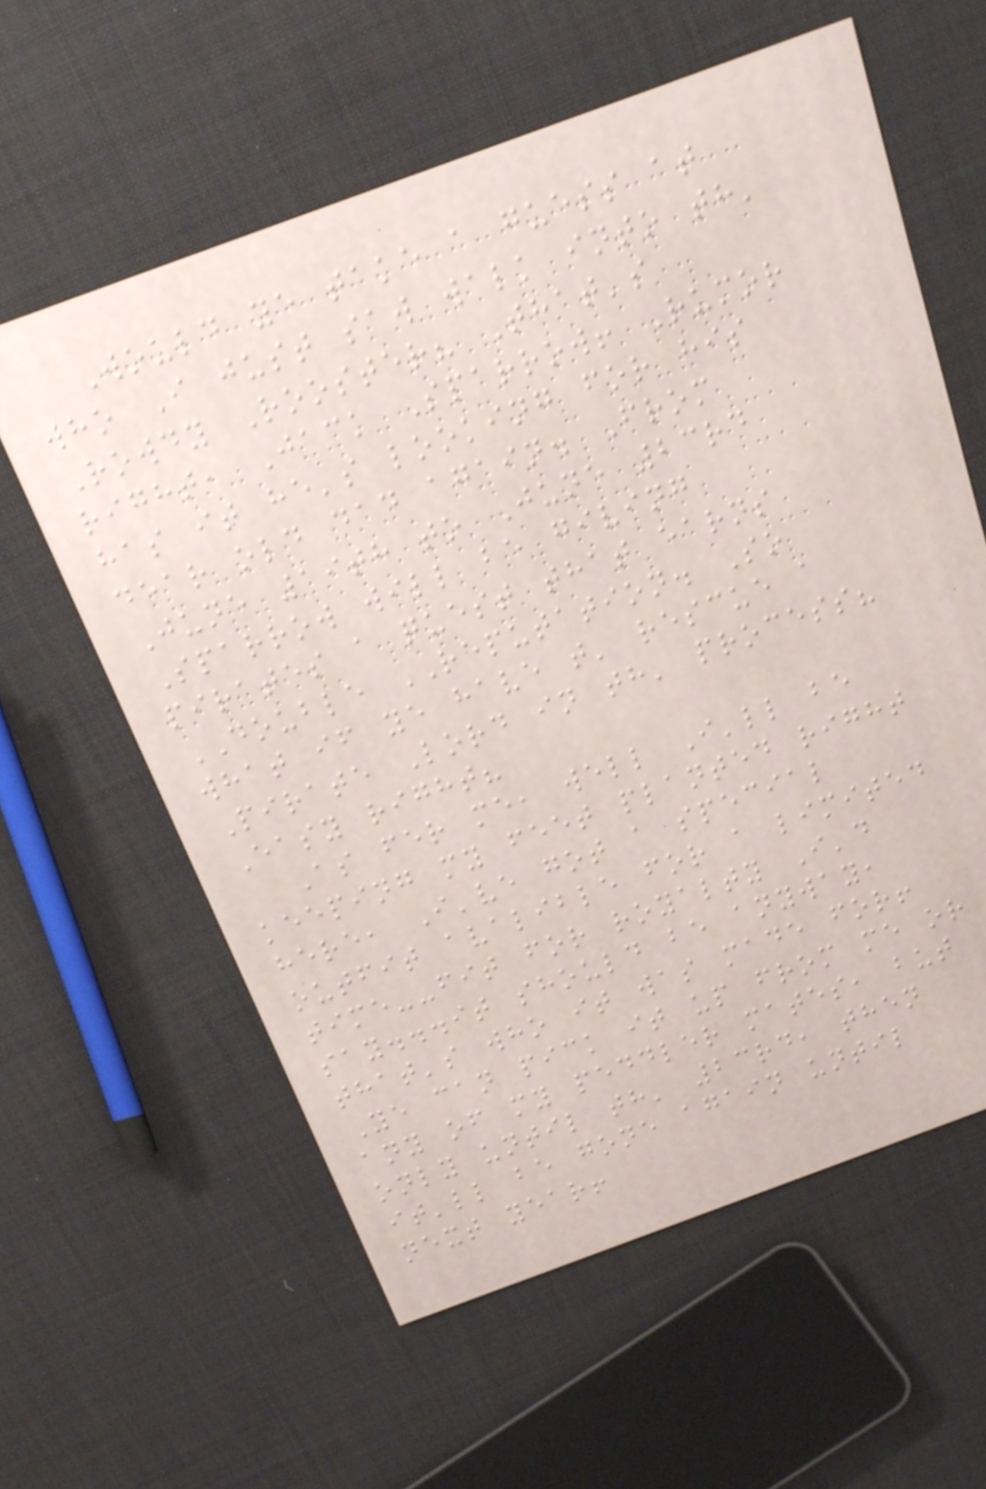Would ye take a guess at
who I just saw walk into th'
Rowdy Rooster? That's
right, Jack Sparrow! Rumor
has it he's looking for his
dear old dad again. From
June 19th to June 23rd
Sparrow will be giving
pirates a quest that earns
DOUBLE REPUTATION. So
what if ye have t' rescue a
Pirate Lord in th' process?
Easy right?
As fer me, well I'll be
keeping my feet planted right
here, I've got a special
outfit avalible for a limited
time--fit for royalty I'd
say...it should be anyway,
that's who it was made for!
Ye can pick it up from me or
any of my peddler mates, but
only until th' 23rd, then
it'll be gone again until
next year!
